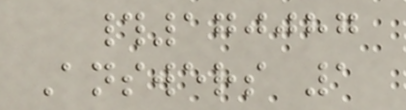#170087
Answers 1
